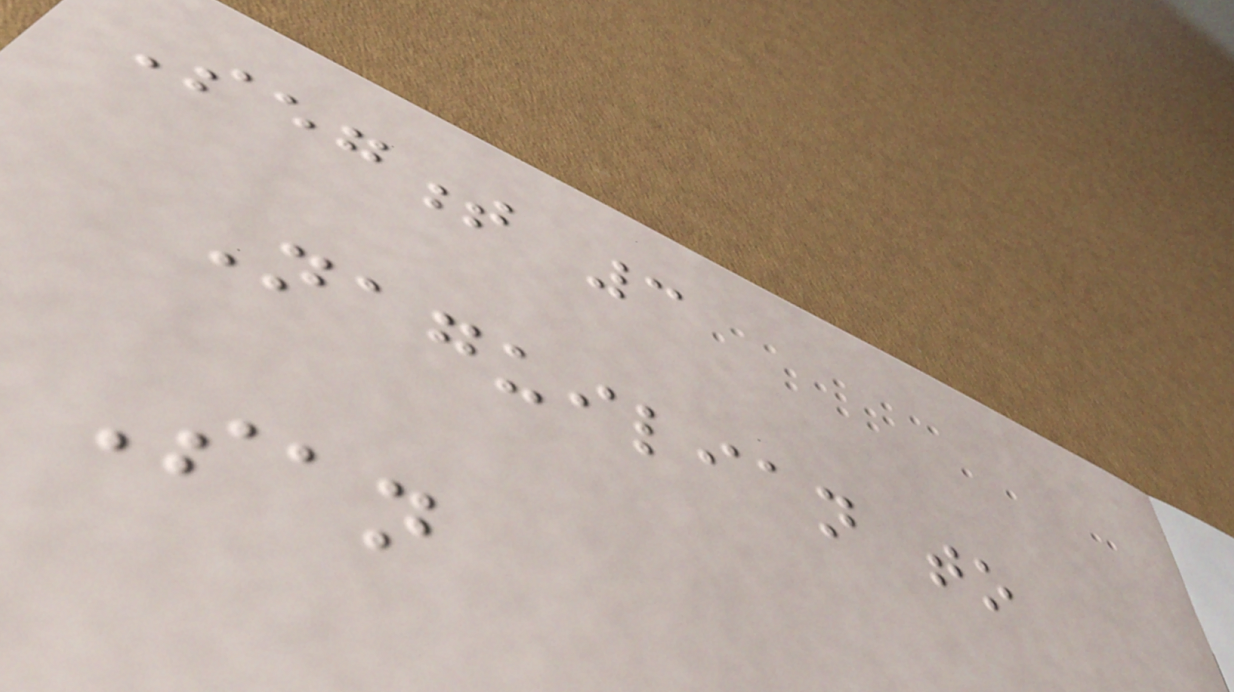Segment 3
Naguilian to
San
